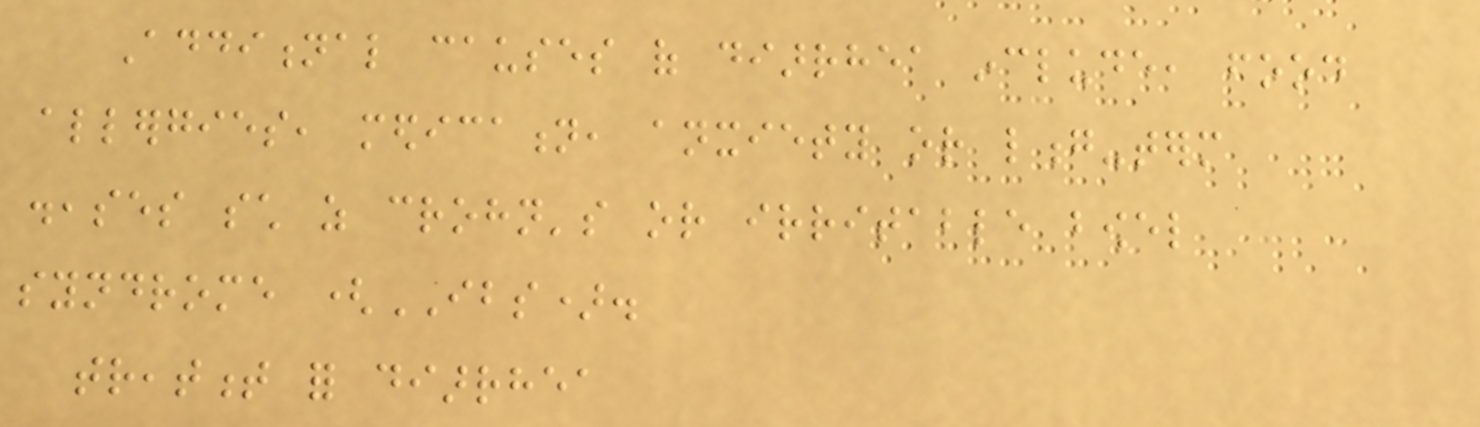Additional causes of diarrhea include, food
allergies, medication, anxiety or long-term
diseases such as crohn's or irritable bowel
syndrome (IBS).
treatment for diarrhea
